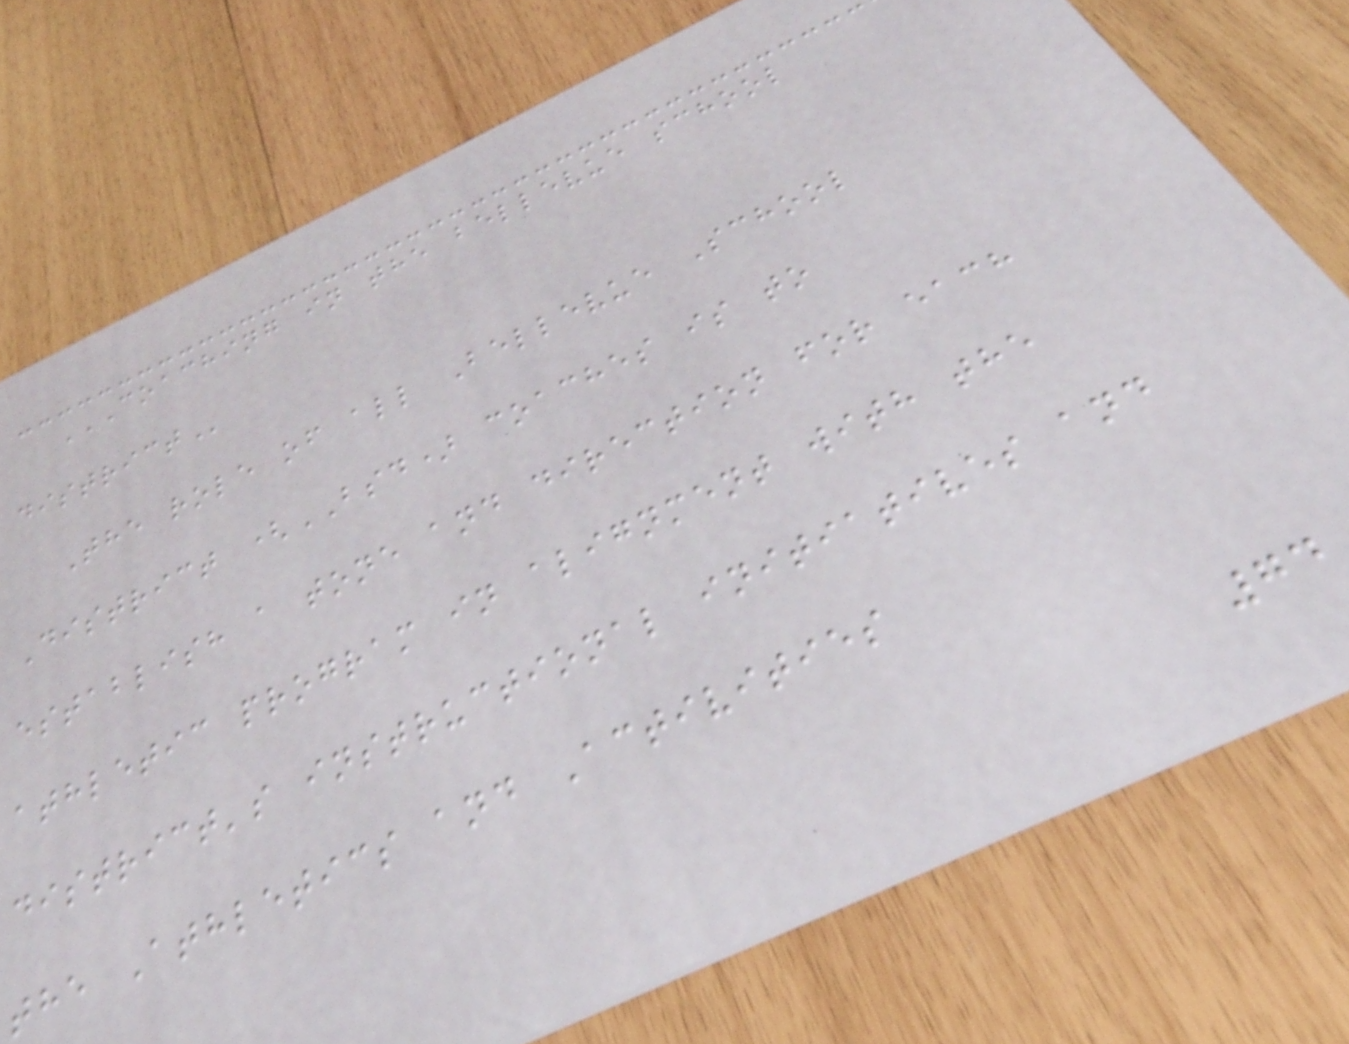COACHING IN THE BELLEVUE SCHOOL
DISTRICT
The role of all Bellevue School
District (BSD) coaches is to
establish a tone and direction for each
athletic program in alignment with the
district's instructional initiatives and
the Athletics and Activities
74
